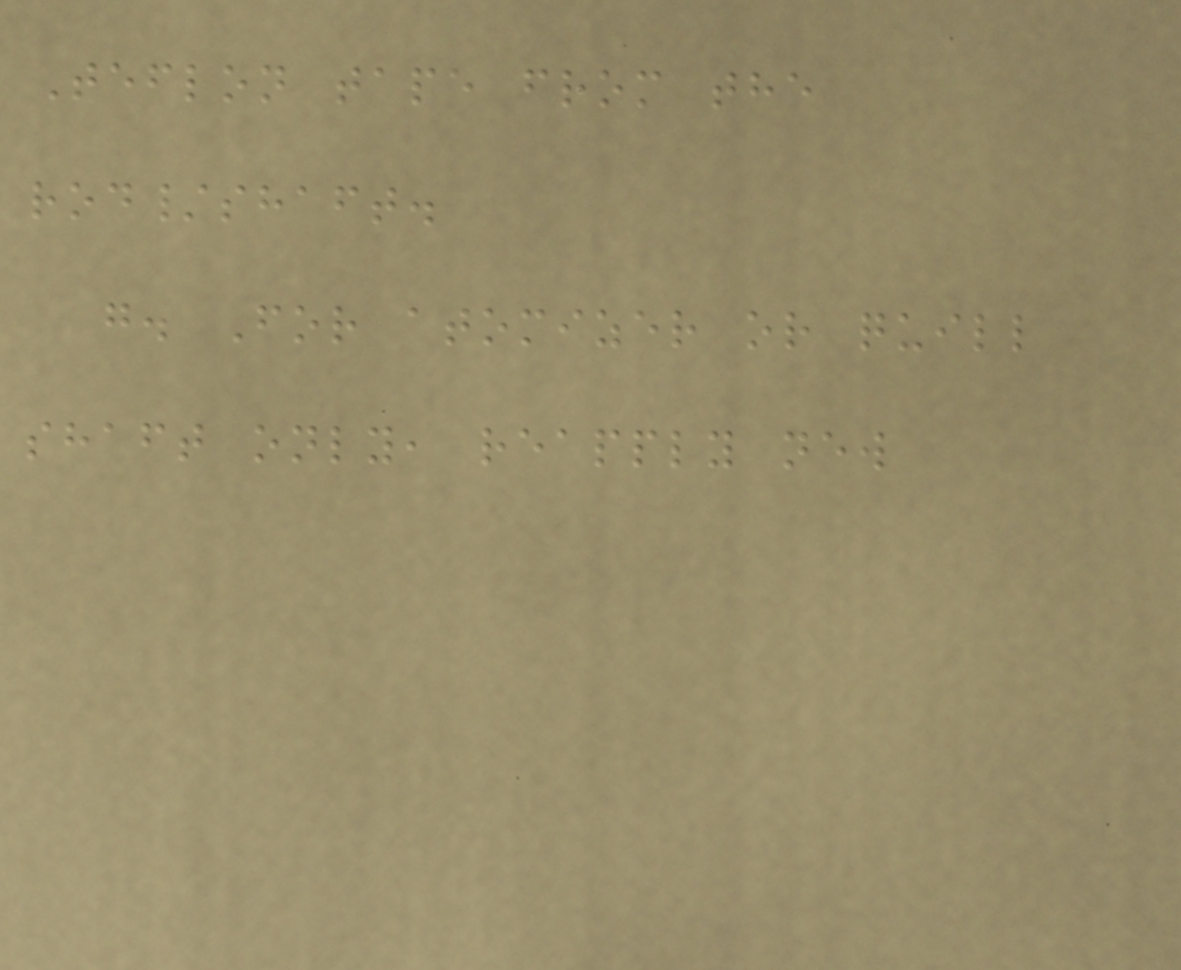Teflon tape from the
rod/shaft.
g. For atomizer or quill
shaft only, reapply new
